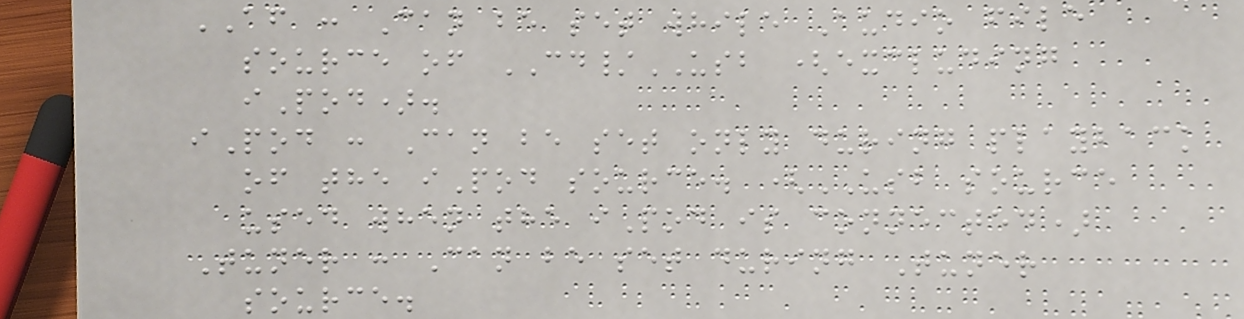AF : Can be set while Audio file
source of CD/USB (excluding
iPod).
iPod : Can be set only during playback
of the iPod source. (USB source
used when the iPod is connected)
Tuner : Can be set during Tuner
source.
